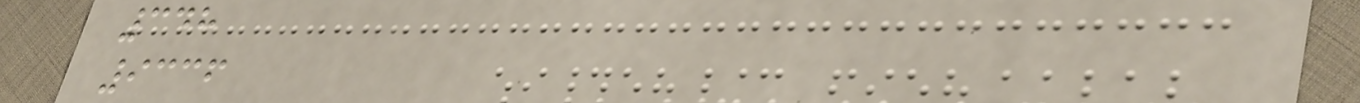348
9336
